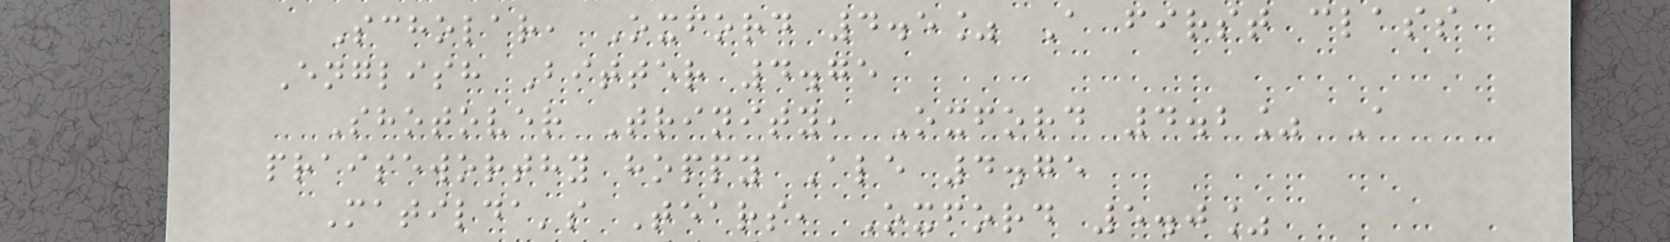Scholar, Oxford 4.5% A first class
English Bitter 4.75
Shotover Trinity, Oxford 4.2% A
praiseworthy hoppy Ale 4.75
Matilda's Tears, Oxford 5.0%
